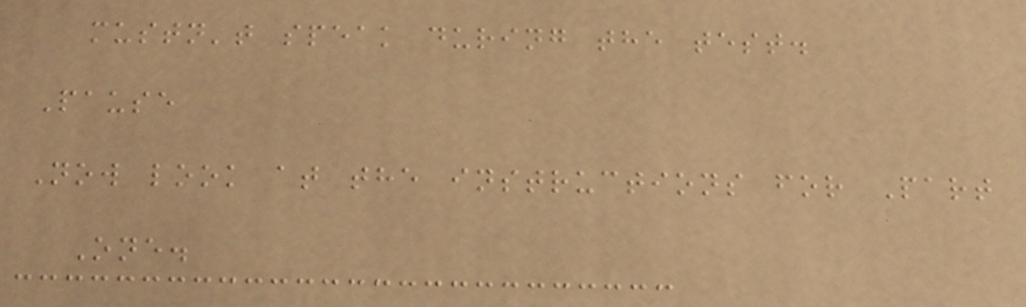mustn't speak during the test.
Pause
Now look at the instructions for Part
One.
